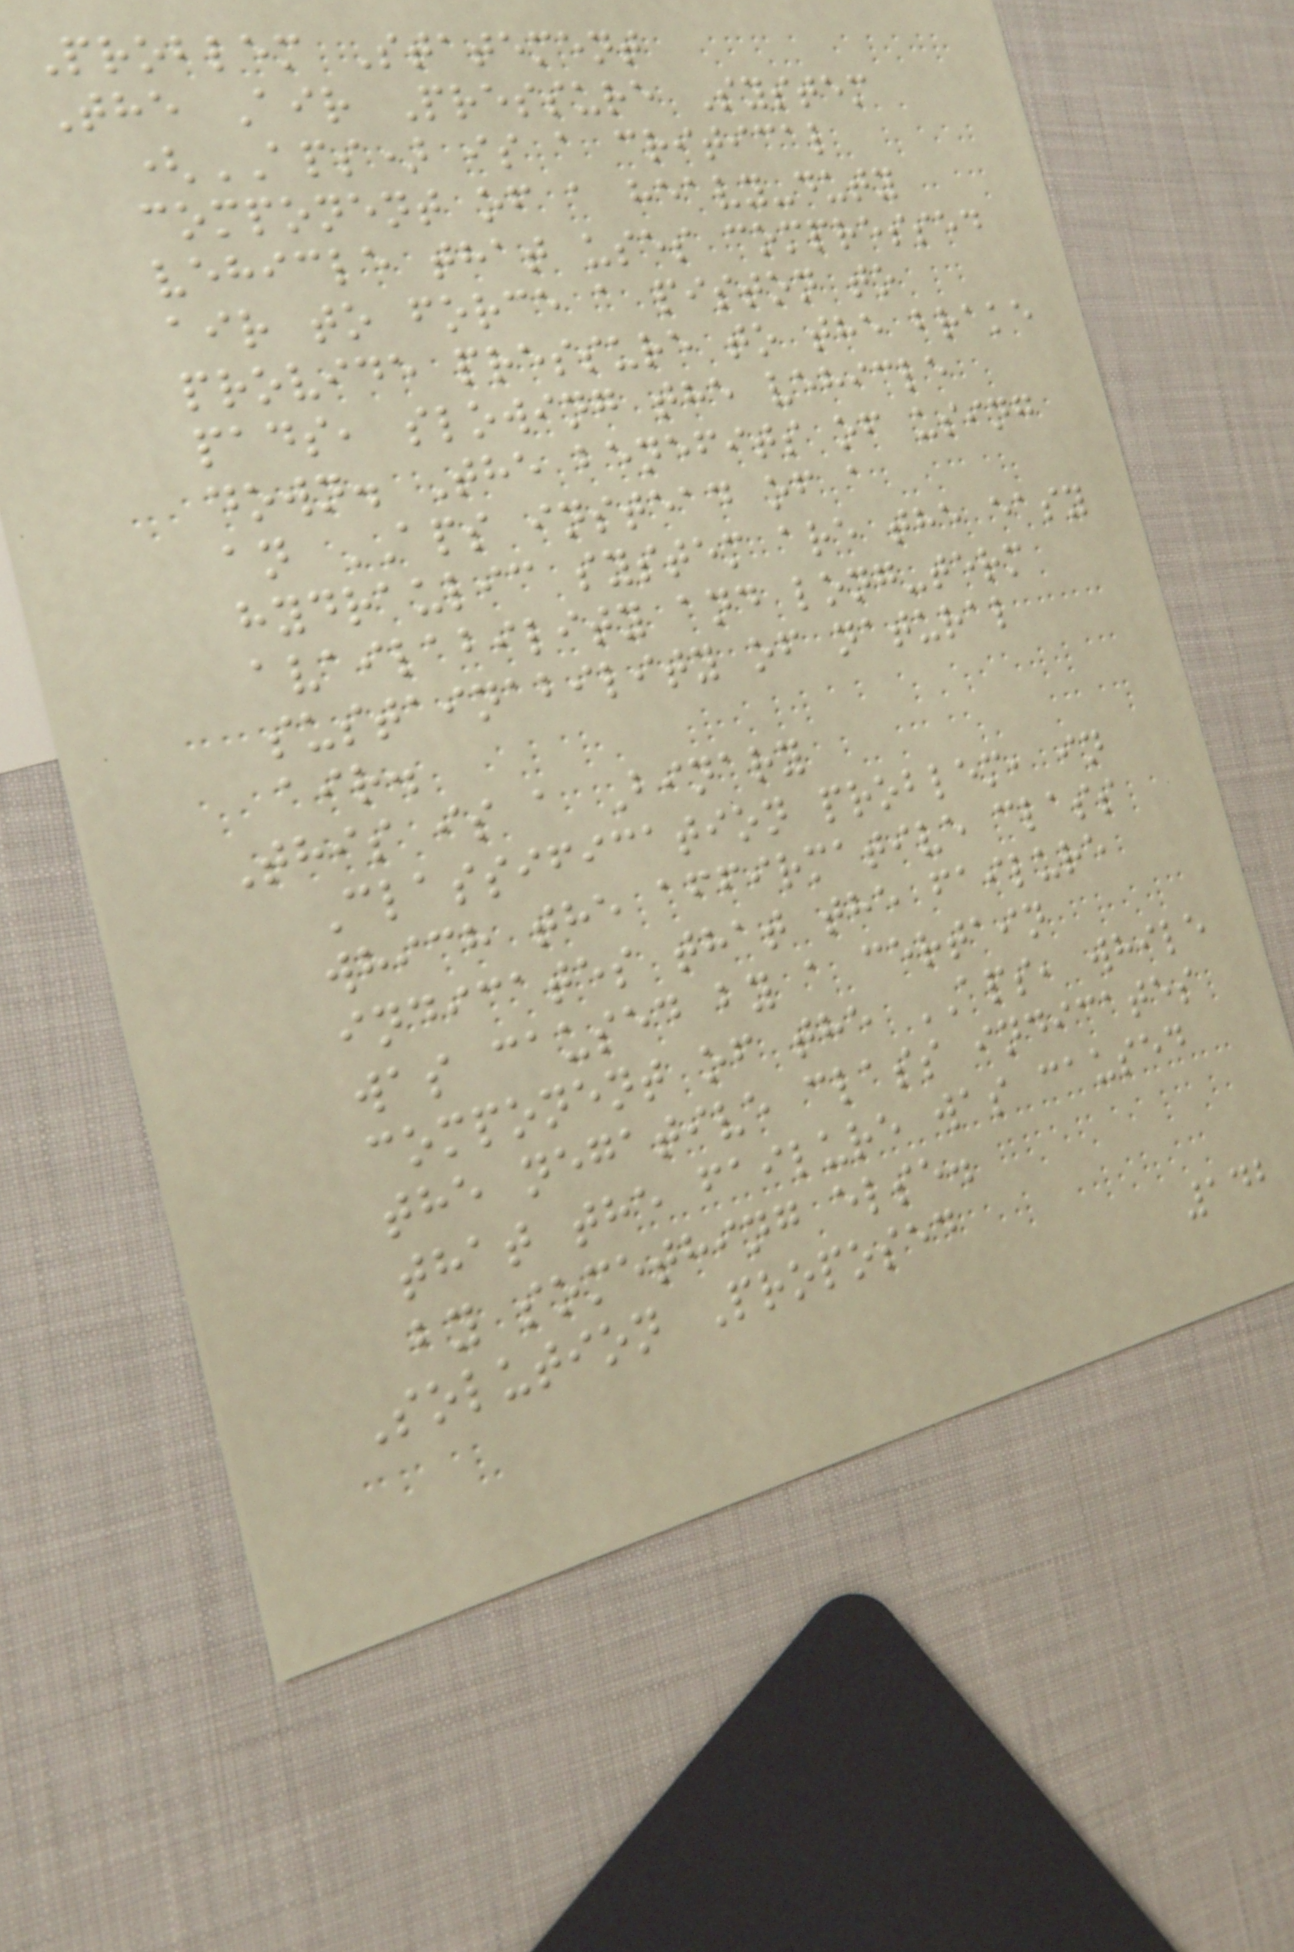Problem Statement
The Air Pressure System
(APS) is a critical
component of a heavy-duty
vehicle that uses compressed
air to force a piston to
provide pressure to the brake
pads, slowing the vehicle
down. The benefits of using
an APS instead of a
hydraulic system are the easy
availability and long-term
sustainability of natural
air.
This is a Binary
Classification problem, in
which the affirmative class
indicates that the failure
was caused by a certain
component of the APS, while
the negative class indicates
that the failure was caused
by something else.
Solution Proposed
142
